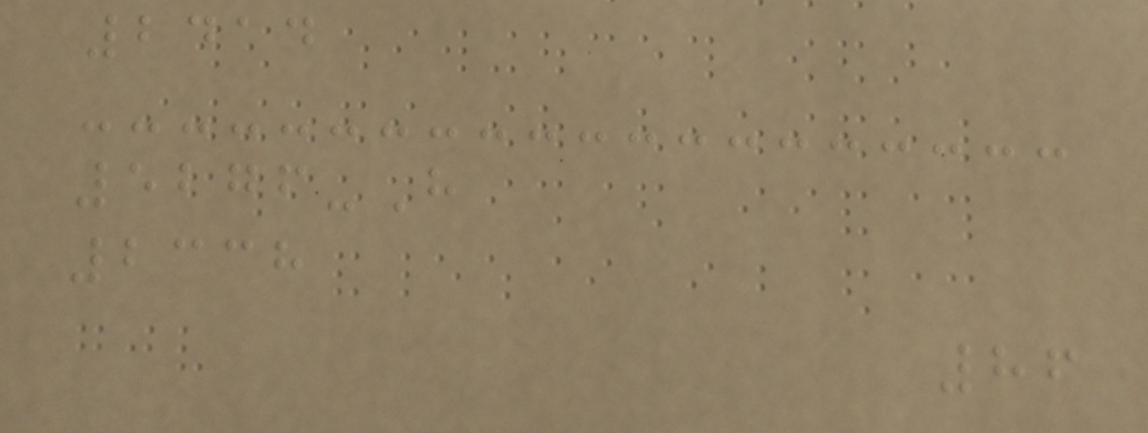2414
5276-H
2338
86
